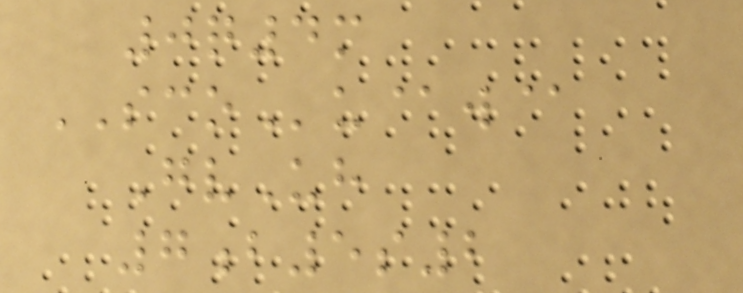0q4m
SCOu@w@
GvUh
7b5s2
